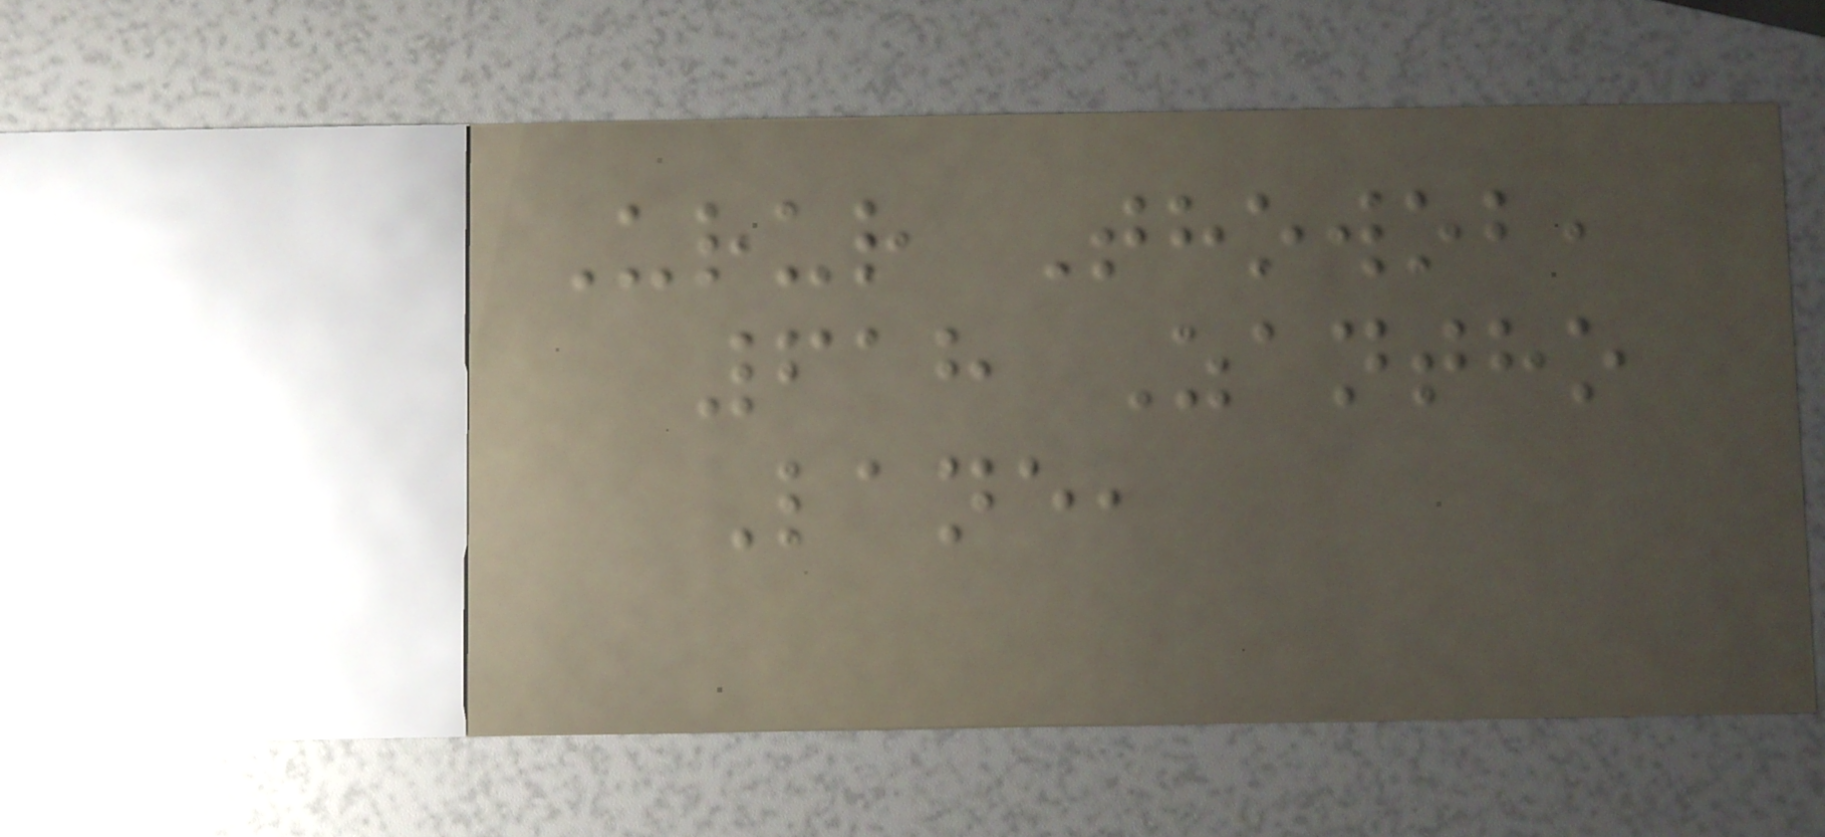Urur Thowob,
618 Zantho
Lane,
